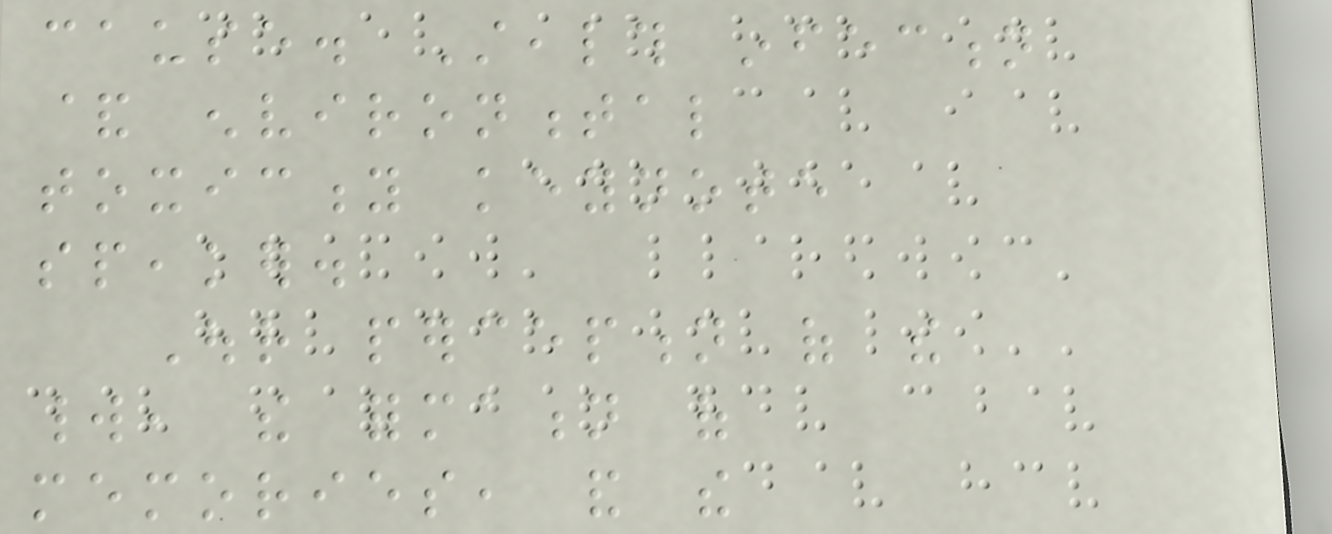cause. Stealth infection
& environmental
toxicity keynote
speaker.
Our perception of the
world, the formation of
memories, and the
